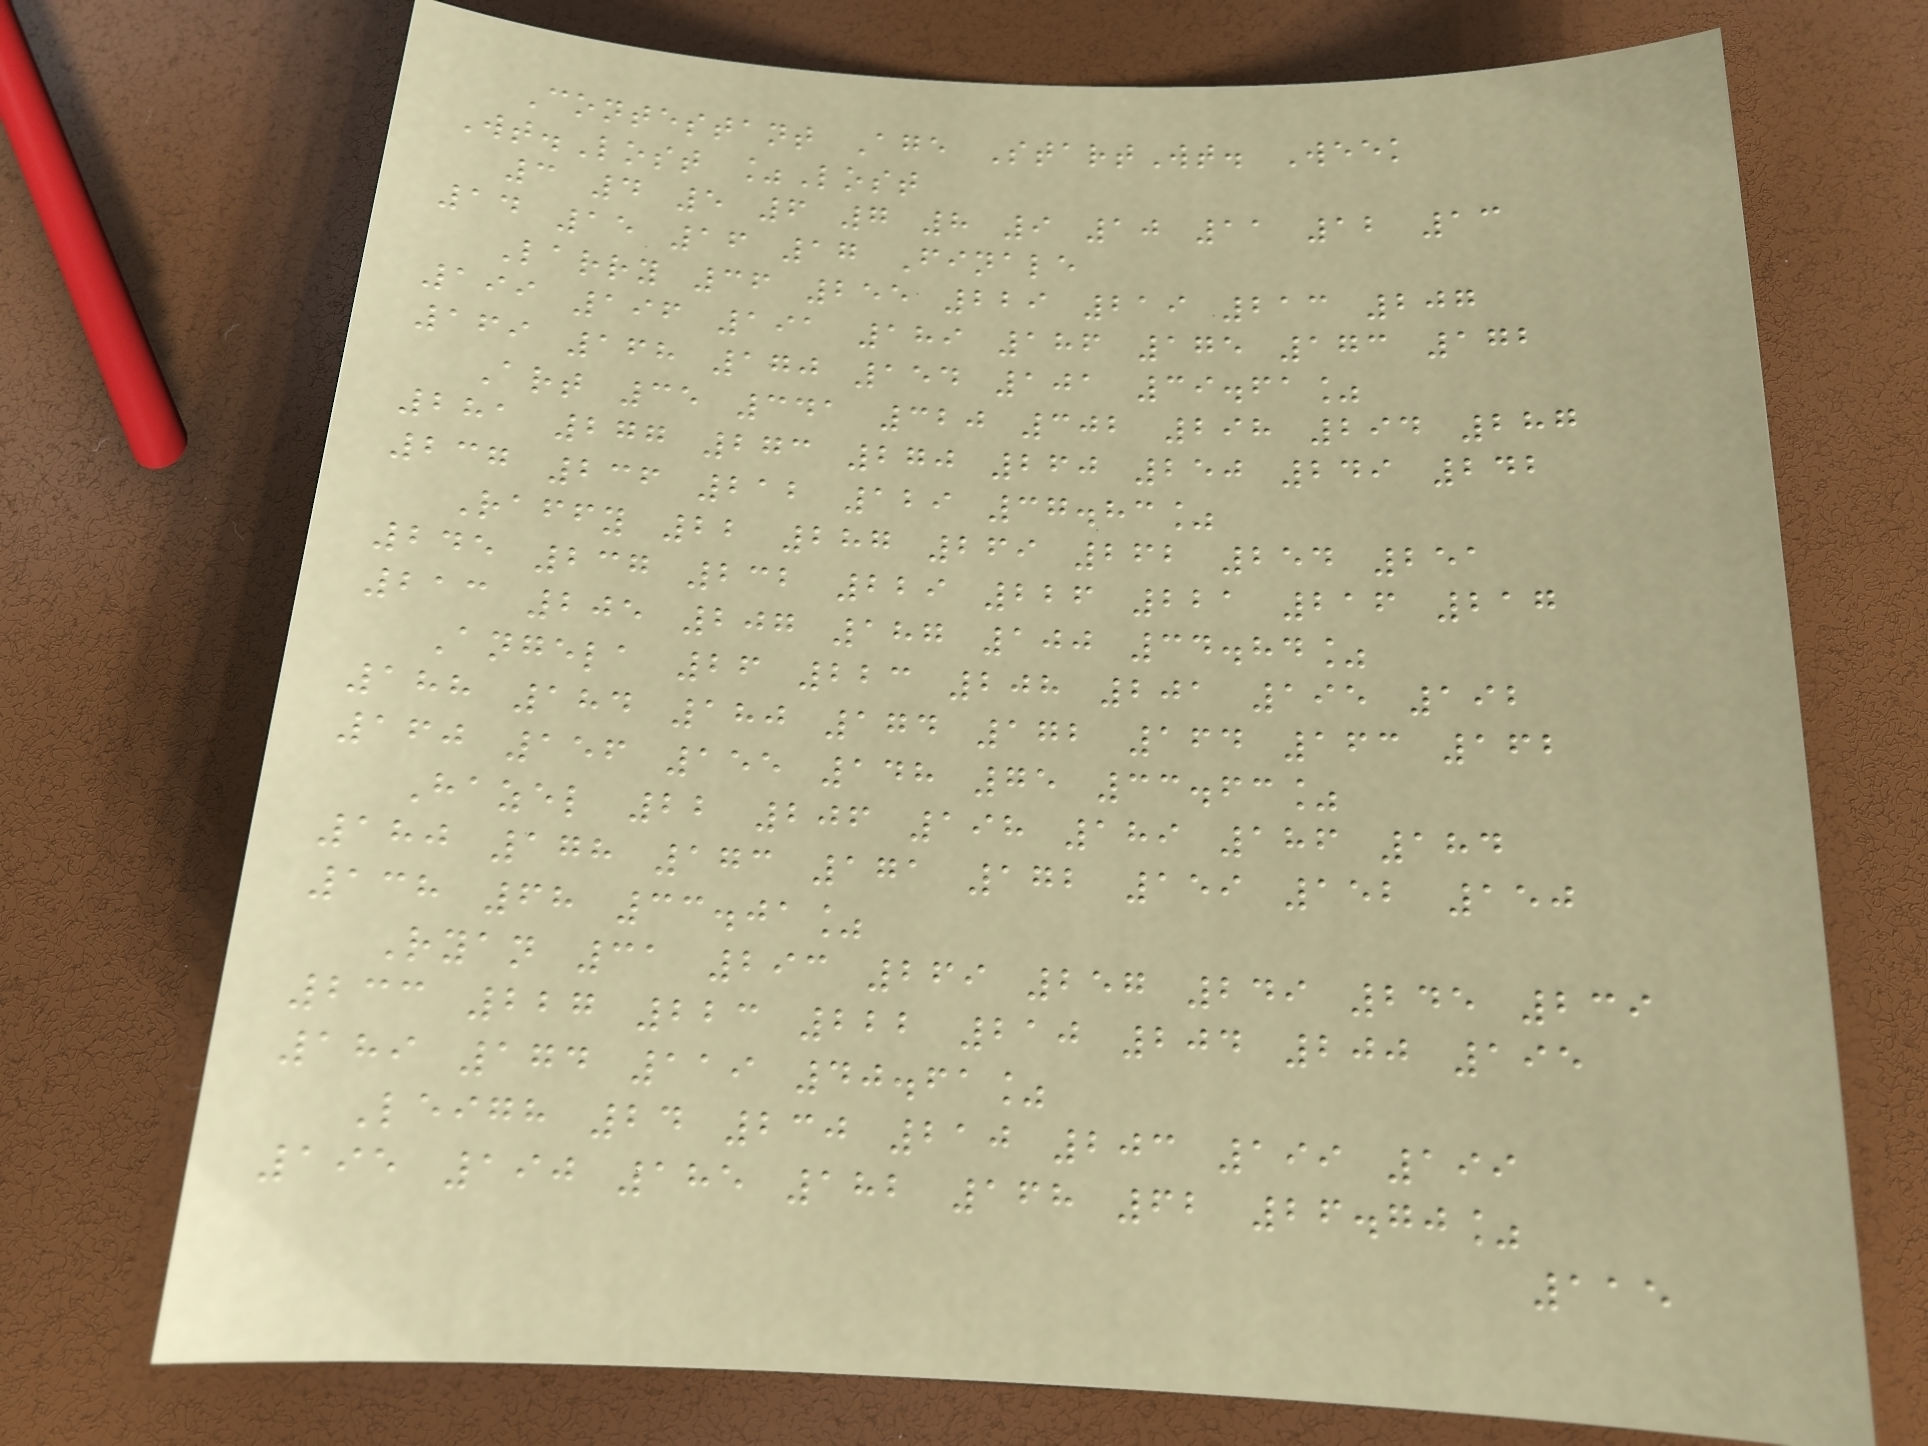Contestant Age StartWt. Week
Wt.Lost %Lost
3 4 5 6 7 8 9 10 11 12 13
14 15 16 17 Finale
Larry 36 255 229 219 213 207
199 196 191 189 186 175 173 172
169 168 170 154 101 39.61%
Art 35 341 320 302 298 294 287
281 277 273 270 260 250 249 242
237 236 212 129 37.83%
Raffy 22 287 269 262 254 251
245 237 232 229 226 221 216 217
213 205 207 187 100 34.84%
Angela 26 223 208 201 195 192
188 184 180 174 172 164 163 162
160 156 155 148 75 33.63%
Hazel 22 206 198 189 186 184
180 178 173 171 172 159 152 150
138 68 33.01%
Ryan 31 293 269 257 249 245 239
233 227 223 222 210 204 200 195
189 174 119 40.61%
Leigh 24 230 210 203 199 199
195 190 185 182 168 62 26.70%
115
